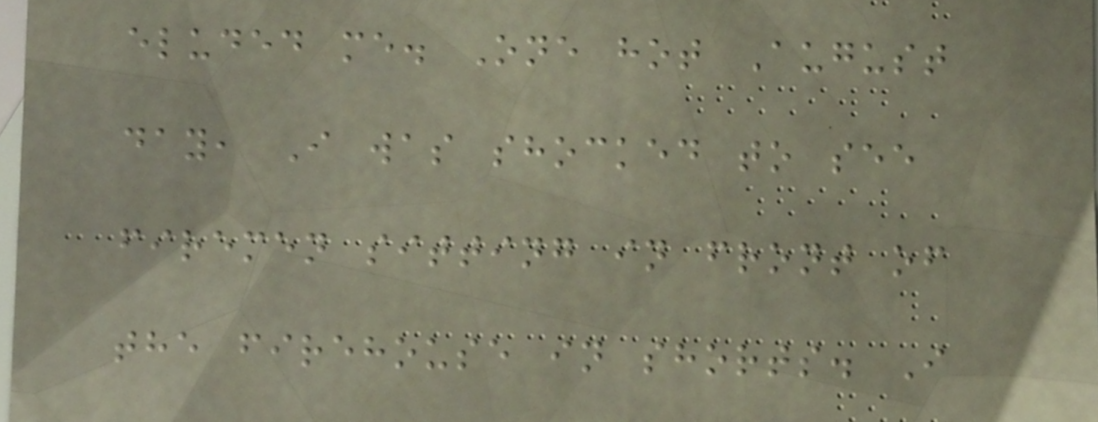eluded me. One hot August
day, I was shocked to see
firemen sitting in front of
the firehouse in shorts. I
